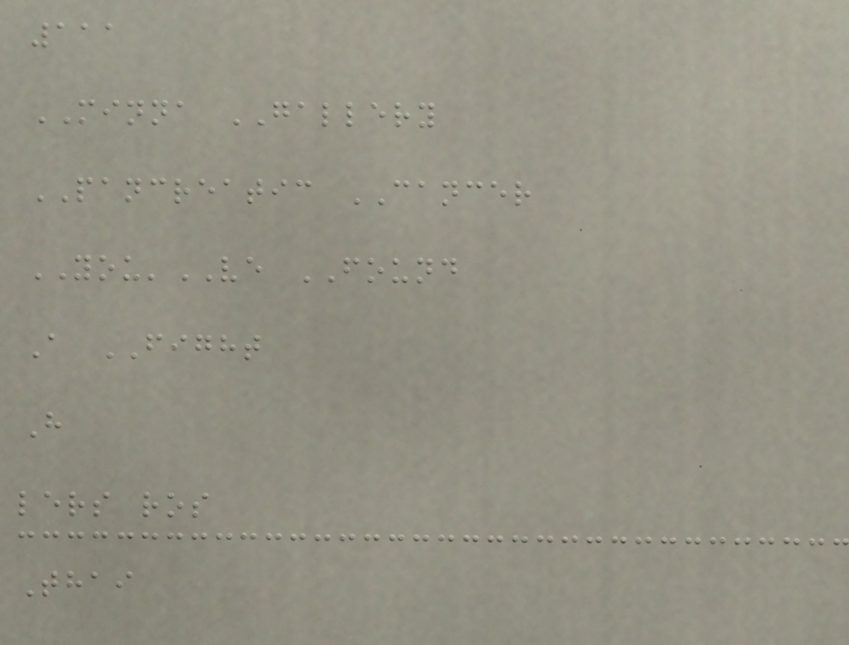111
MINNA GALLERY
PANCREATIC CANCER
YOU'VE FOUND
A FIGHT
H
lers ros
Thai
